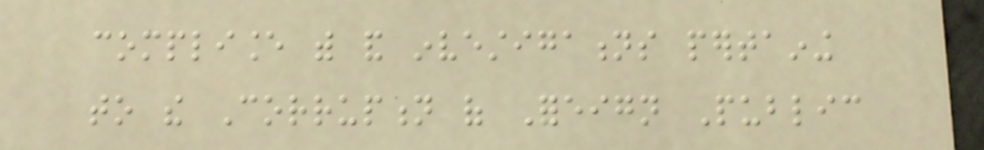compliance with and investigations pertaining
to the Corruption of Foreign Public
